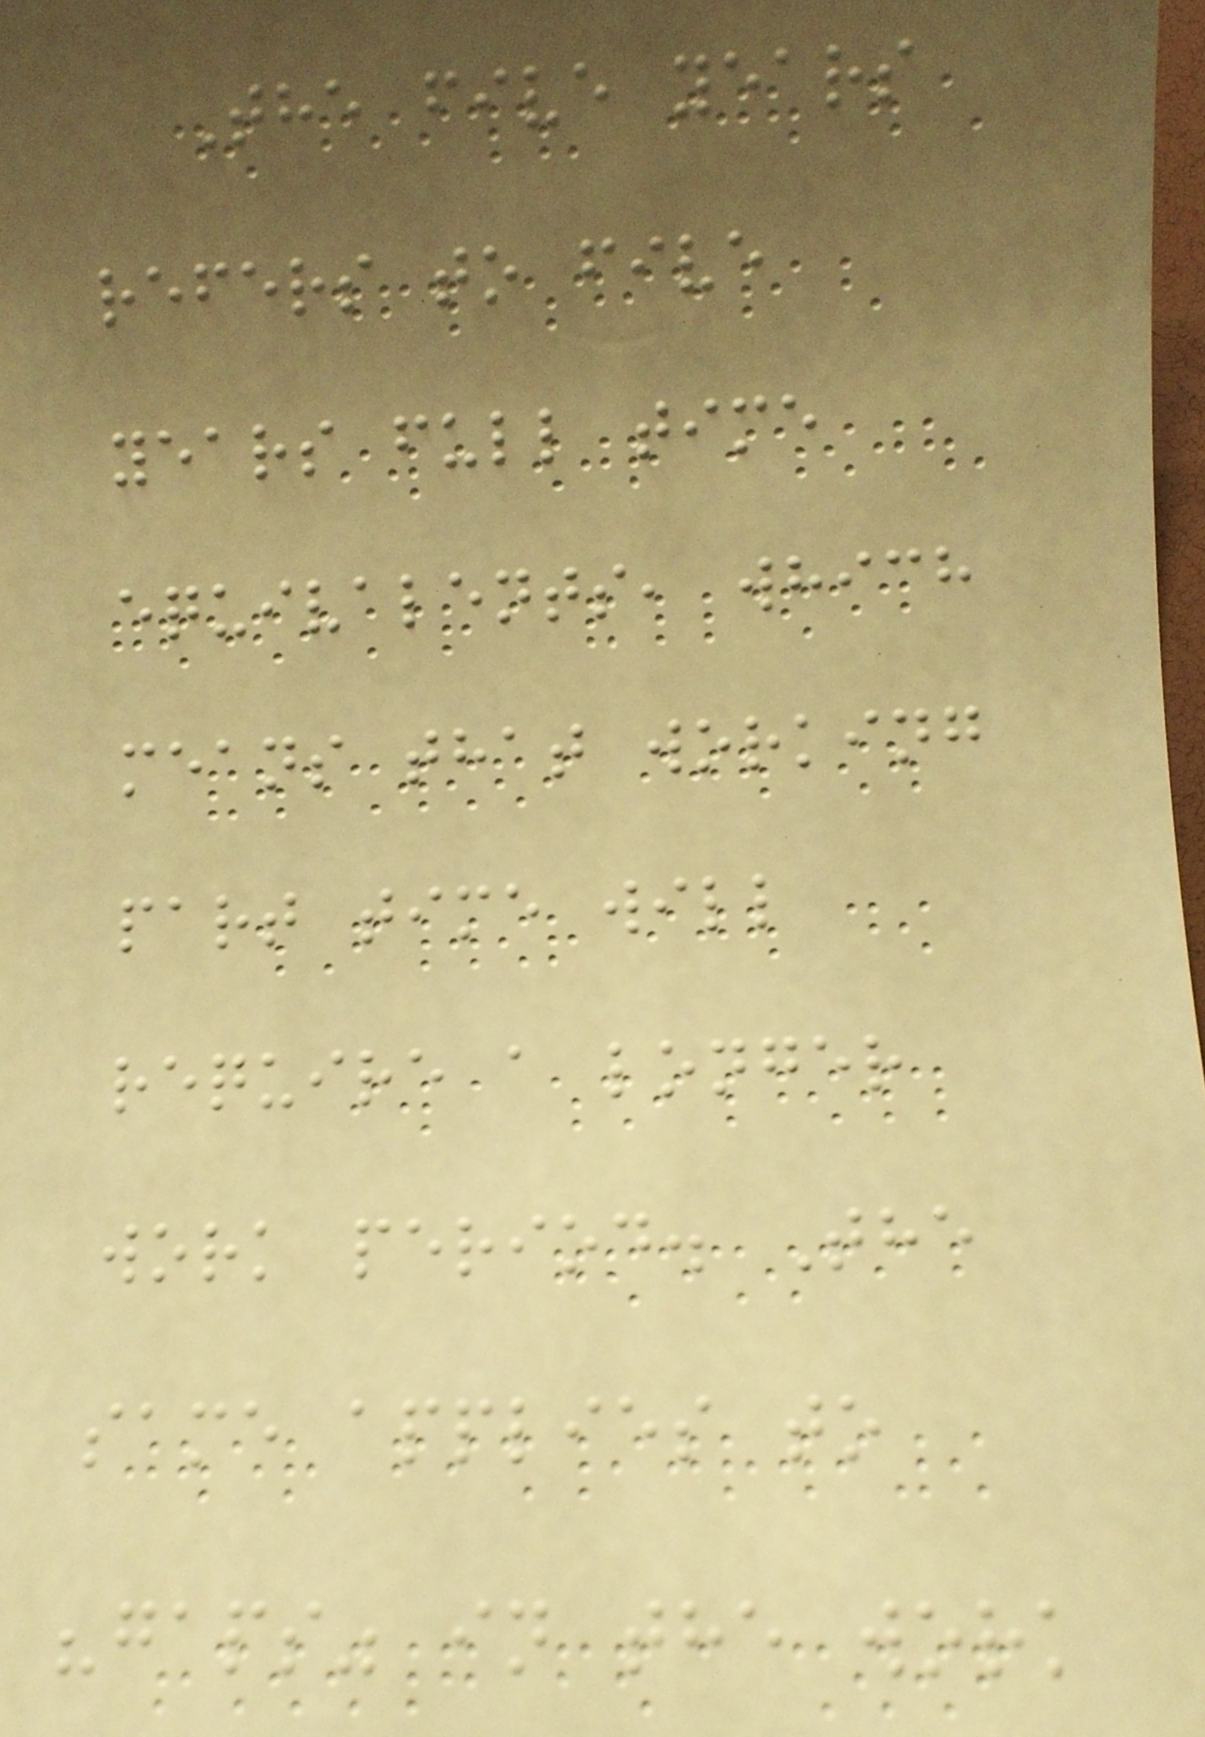The five years
refers to five
years full time
equivalents, which
means that working
part time will
require a longer
work period. The
same applies to
"gaps" in the work
